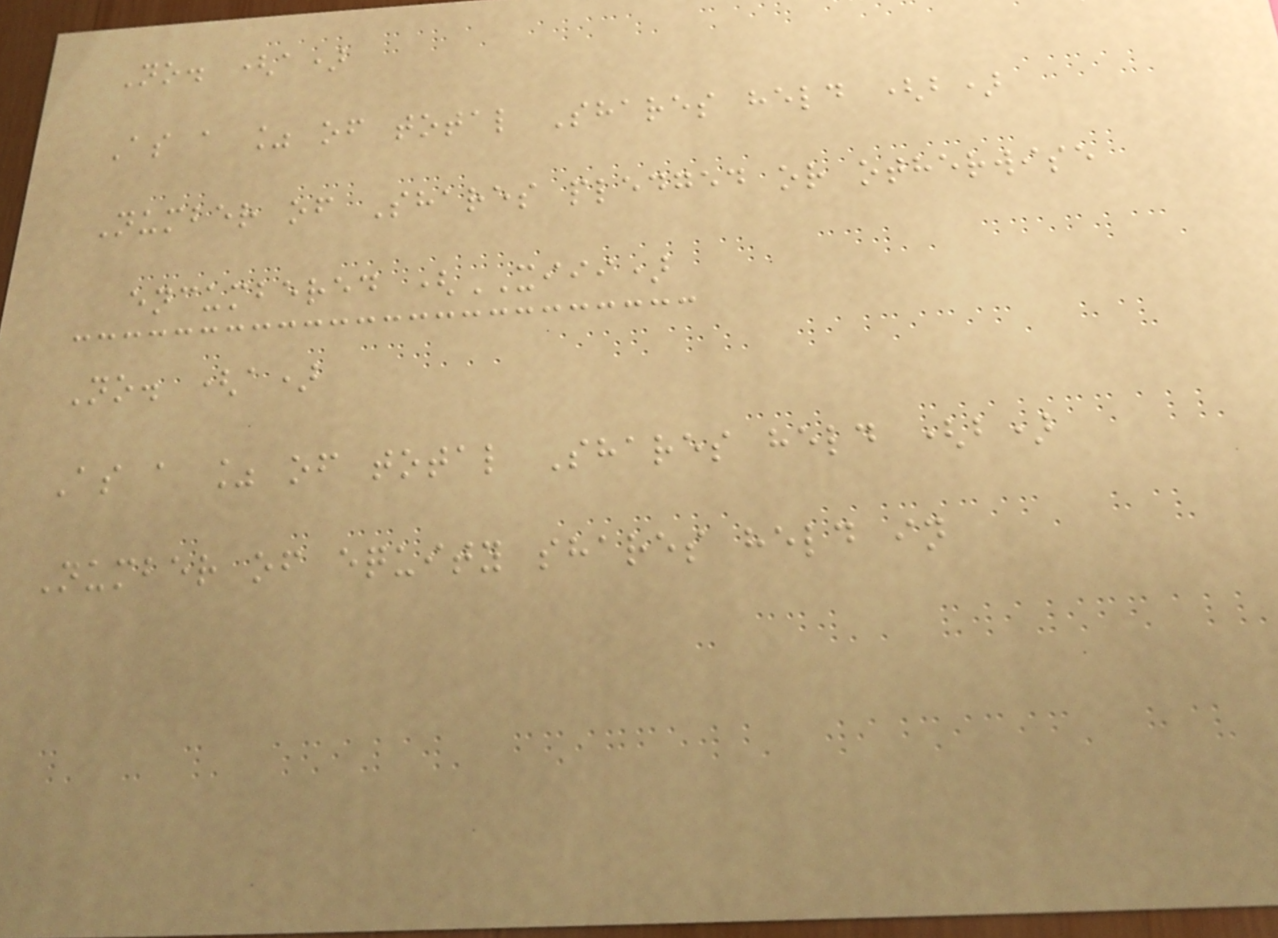No. (a)
As a % of total Shares held (b)
Number of Shares pledged or otherwise
encumbered (XIII)
No. (a)
As a % of total Shares held (b)
Number of equity shares held in
